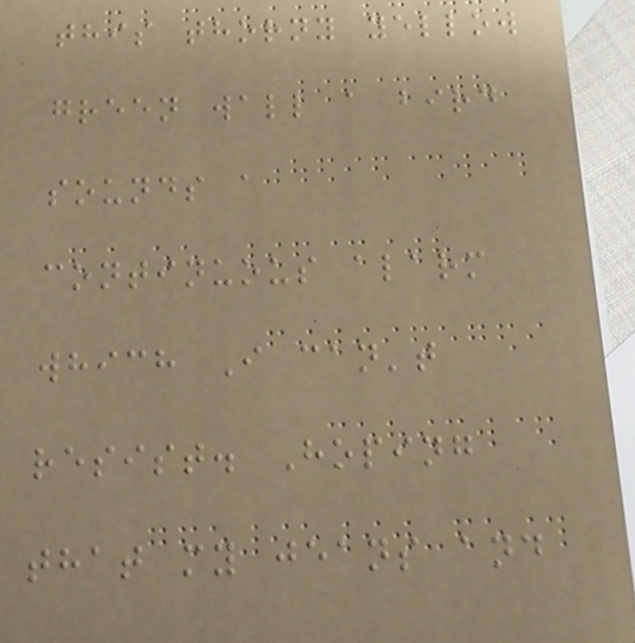this thorny yellow
green wall a bird
sounds a
continuous alarm
which I can't
resist. Hoping
that my jeans and
